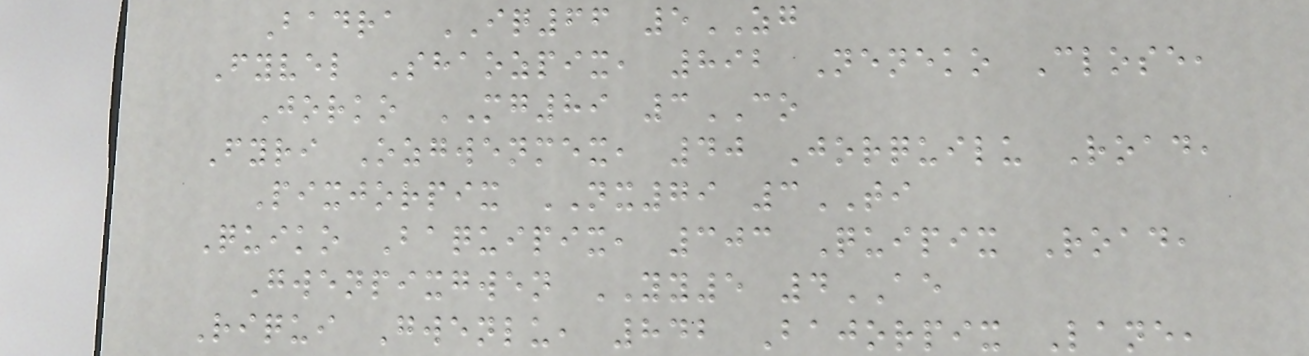Badra IQ66 5ZG
Fyvel Shaozpix, 892 Neneko Close,
Jorko MG89 3CO
Fyri Ozgwenmex, 40 Jorquilu Road,
Pixjorpix NX79 3TI
Quiko Baquipix, 303 Quipix Road,
Gwenpixgwen YY5 4AE
Riqui Gwenlu, 842 Bajorpix Lane,
